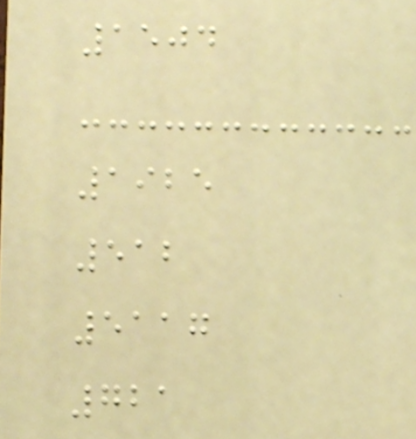1504
1925
512
5117
721
